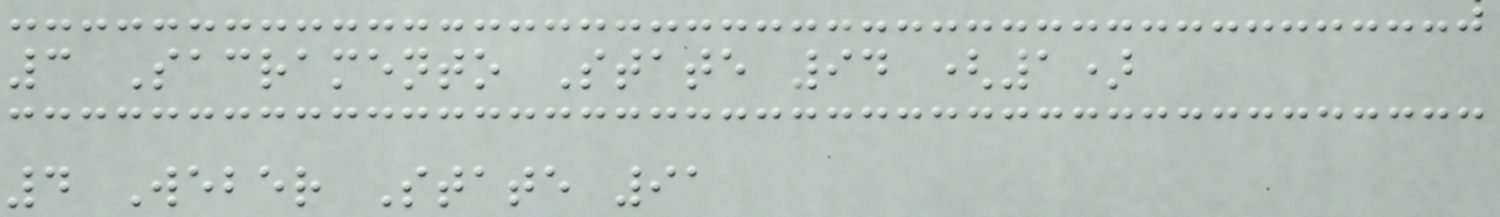3 Sacramento State 94 (1)
4 Weber State 91
